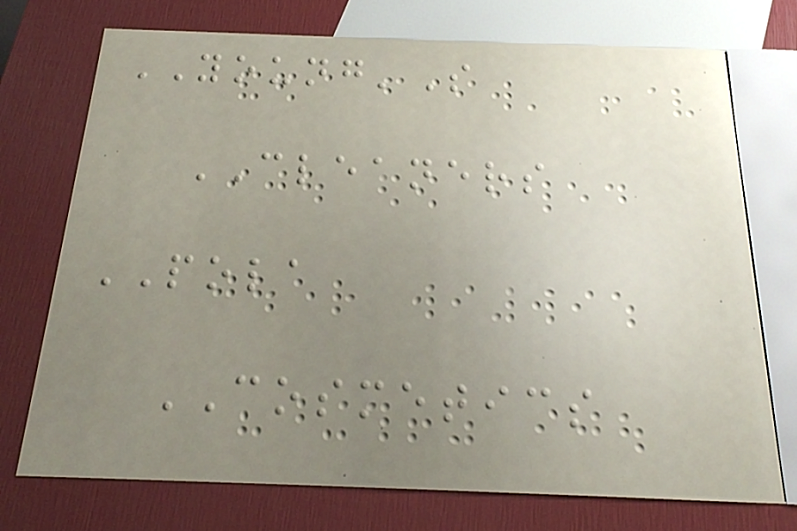YOUNG'S
CLEANERS
POLA
COSMETICS
